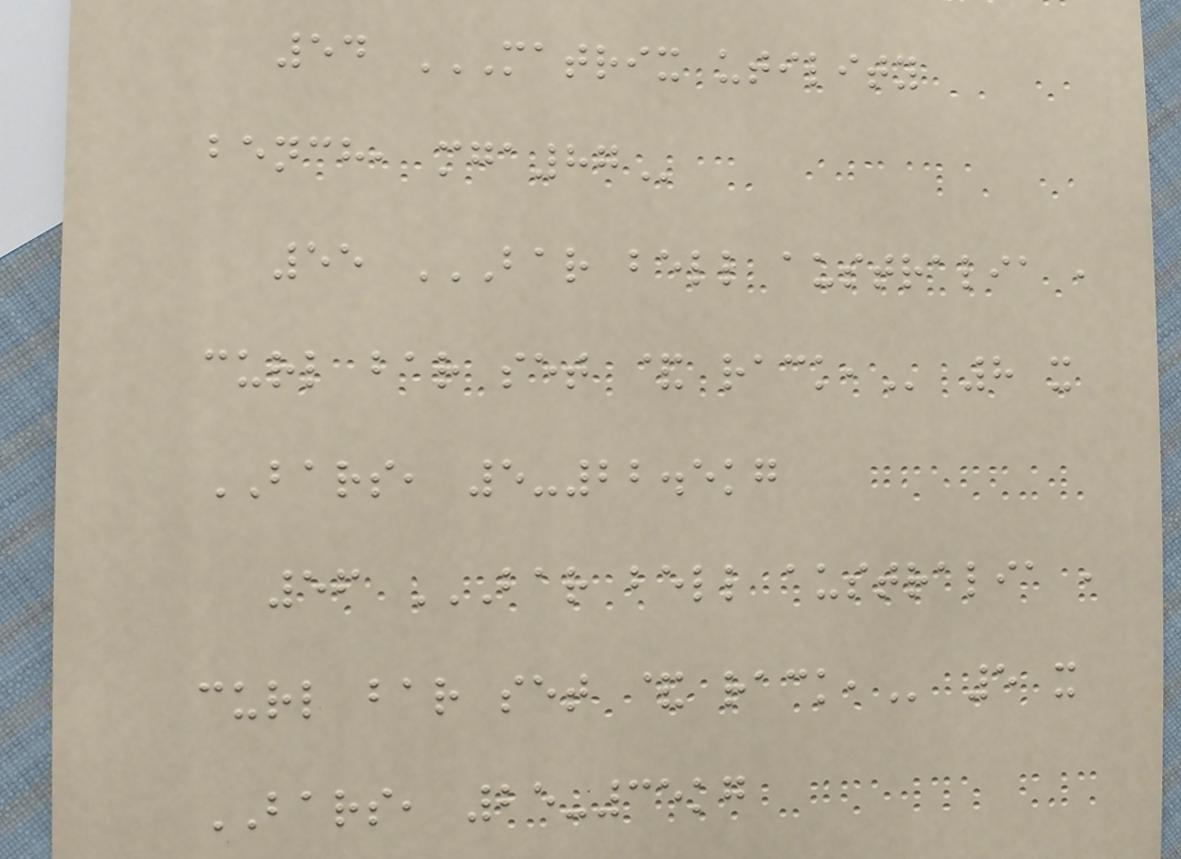54 MATRIX UTILITY
BENCH, MGA87
55 BAR BELL AUSTRALIA ,
CURL BAR SET & RACK, 8 x
BARS, 5-22.5kg
56 BAR BELL AUSTRALIA ,
CURL BAR SET & RACK, 5 x
BARS, 25-35kg
